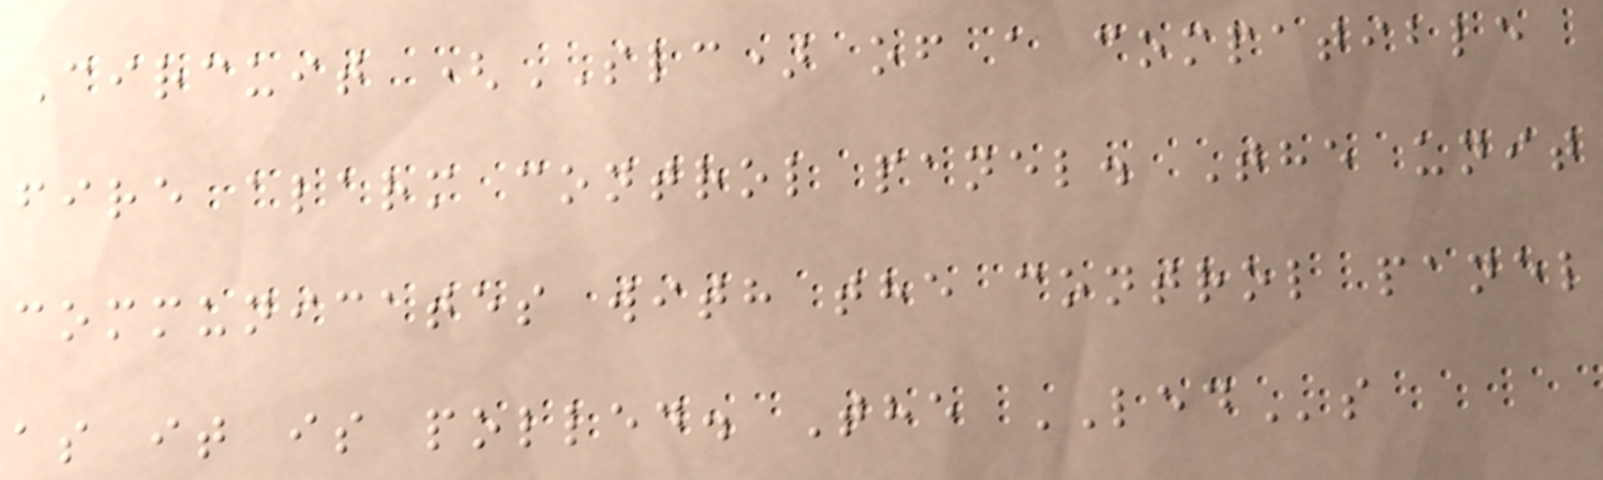Circuit (SLC) of a compatible
fire alarm control panel. The unit
communicates with the control panel
as it is polled. The LEDs
